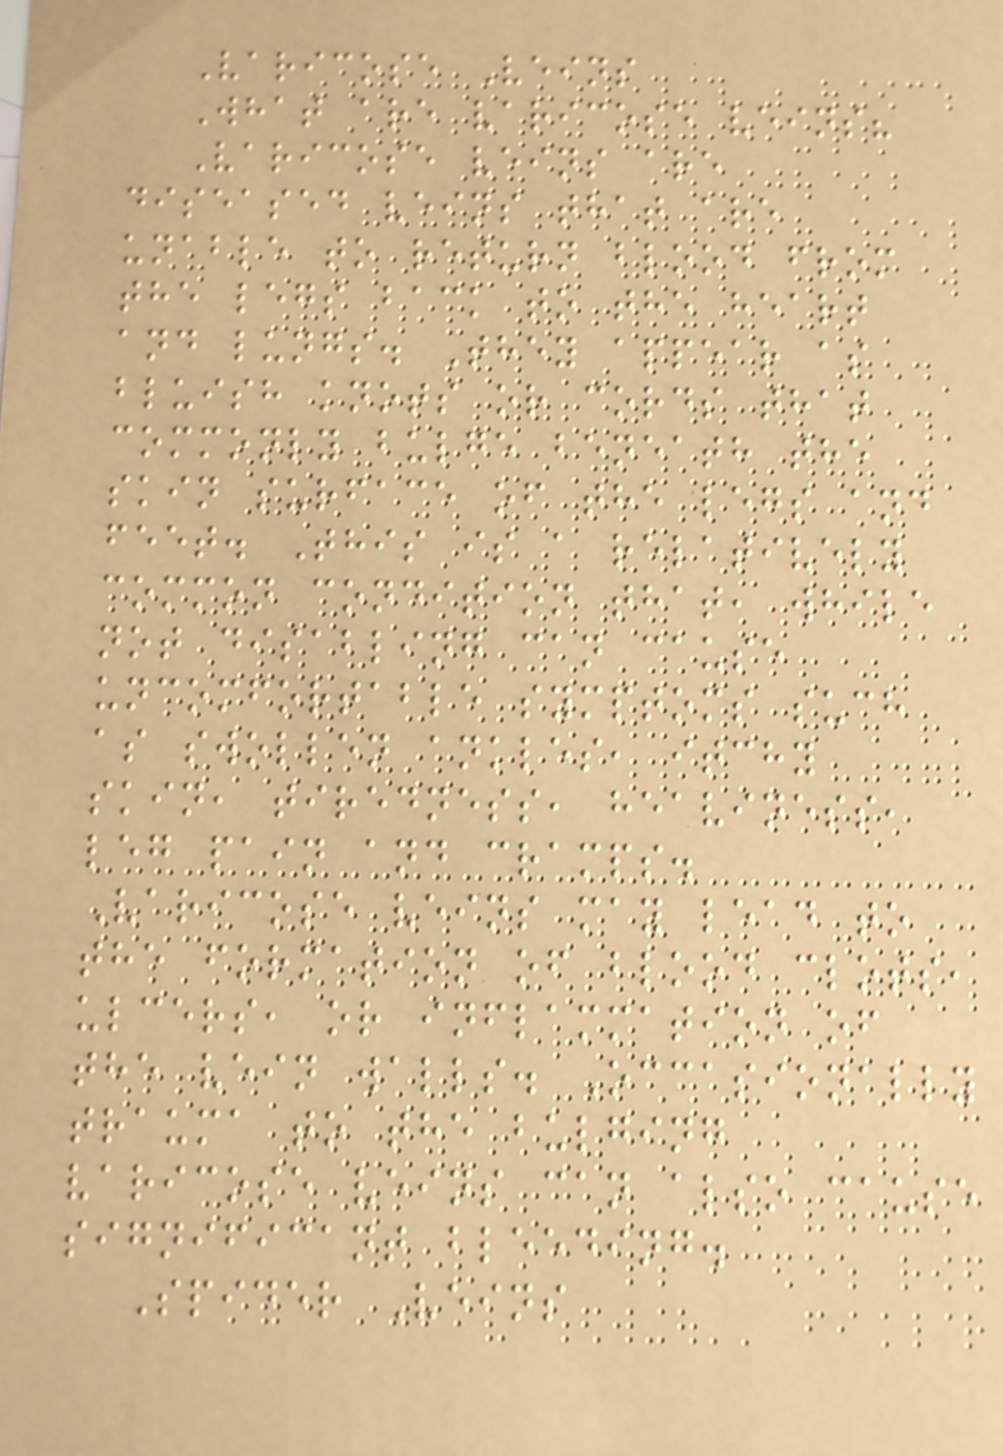Varicose Veins
What are varicose veins?
Varicose veins are
diseased veins that are
unable to return blood from
the legs back to the heart
and lungs. They appear as
bluish knots or cords that
commonly bulge beneath the
skin surface of the legs and
feet. This is a relatively
common condition that, while
not disabling can cause
uncomfortable symptoms such
as swollen ankles, itchy
skin, tiredness, heaviness,
leg pain and cramps.
Varicose veins may lead to
the formation of blood clots,
ulcers, or inflammation of
the vein walls. Occasionally
trauma to the bulging
varicose veins can also cause
significant bleeding.
Spider Veins
